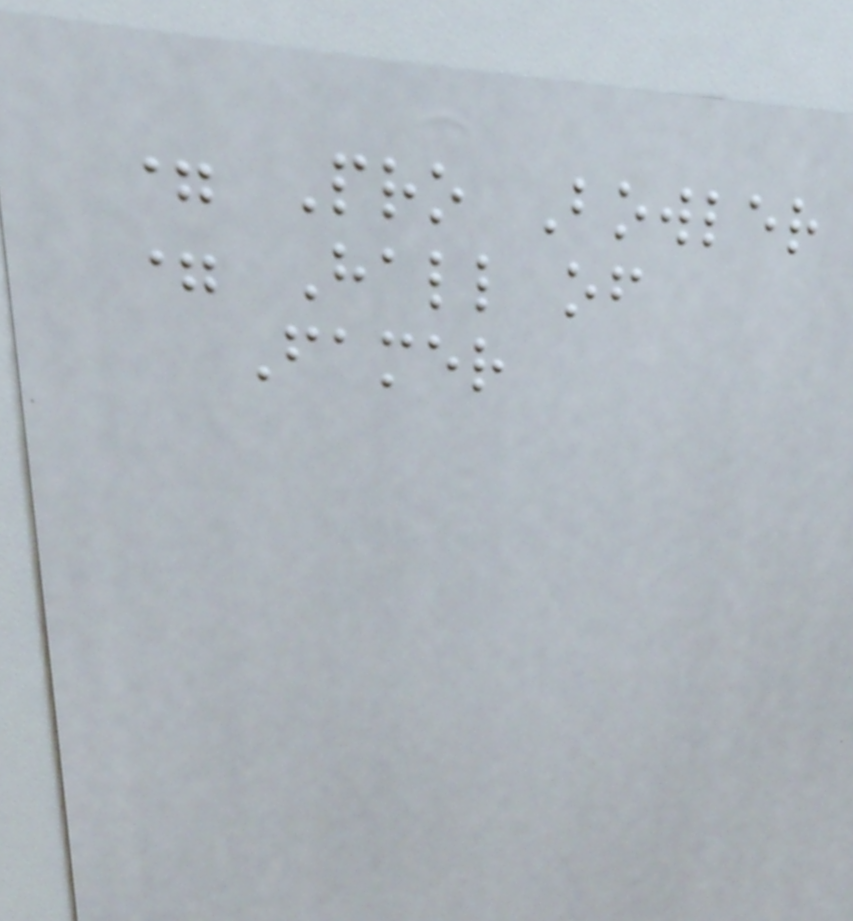= Pro Bowler
= Hall of
Famer
